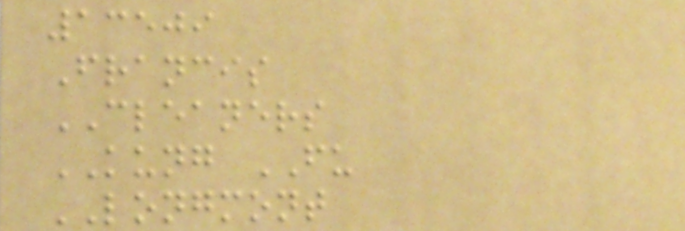13509
Francis
CLEANERS
KUNG FU
LONGMONT
